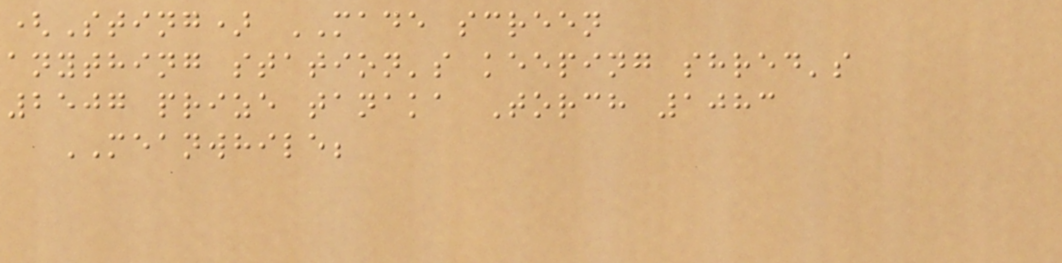(Sting) MADE screen
anything station's keeping shred's
2507 prize tanaka Torch 1083
MEANWHILE;
